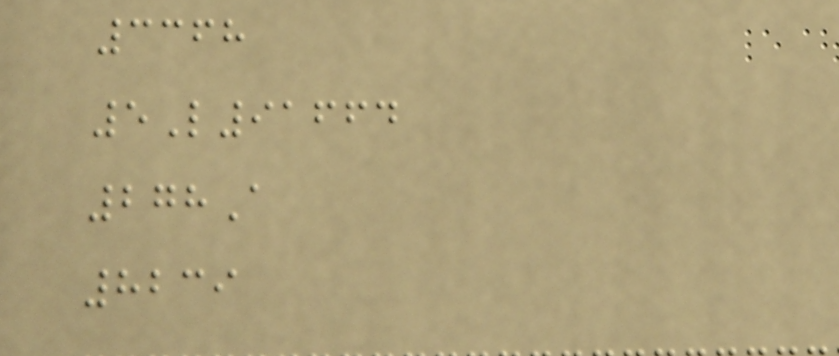3368
5L91664
278A
8239
